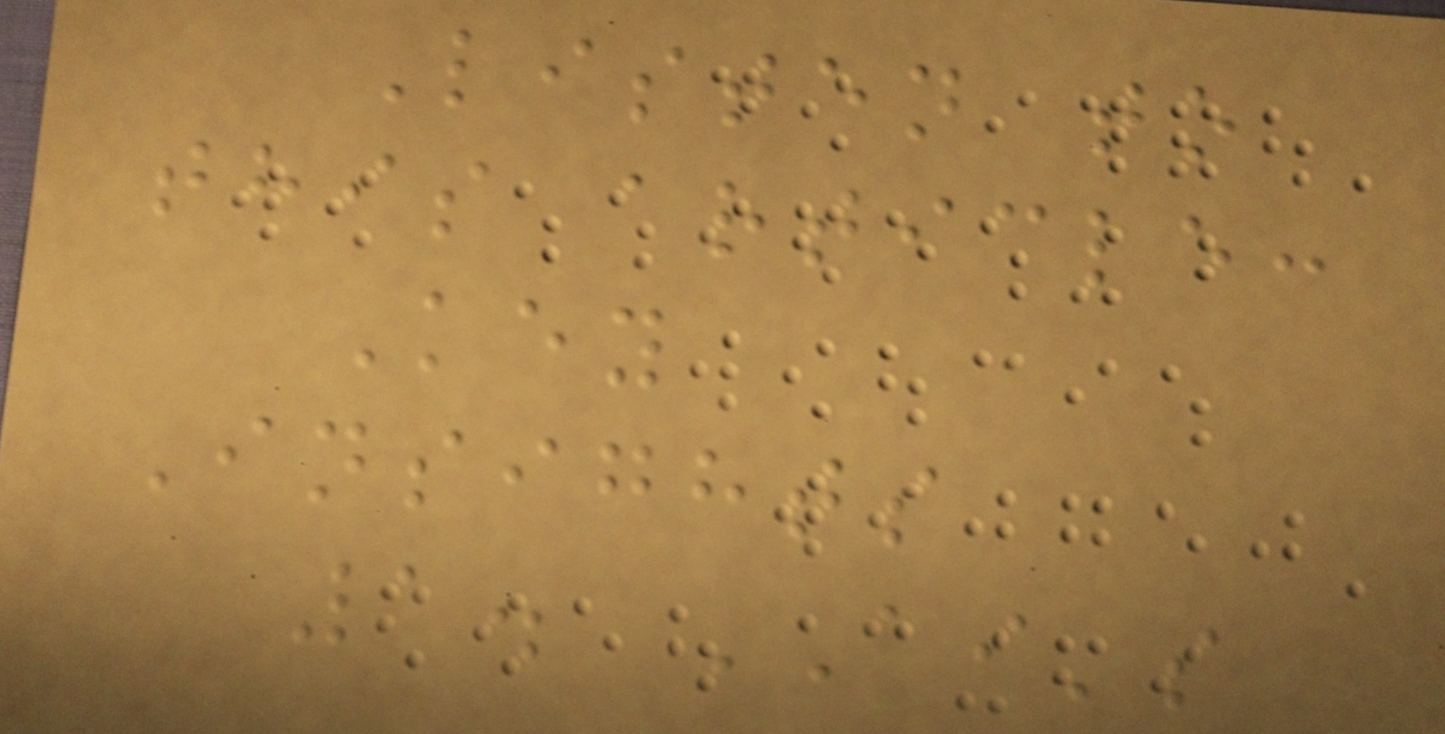Listen to
this article:
Key
Insights
1. AI's
